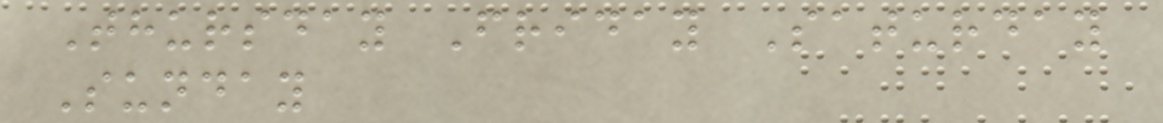Thursday Friday Saturday
Sunday
